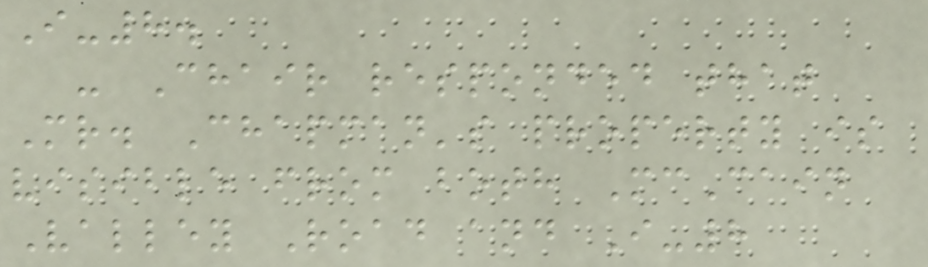I-8.
- Chair responded that
Mr. Chapman's property is
visible from both McCain
Valley Road and I-8
